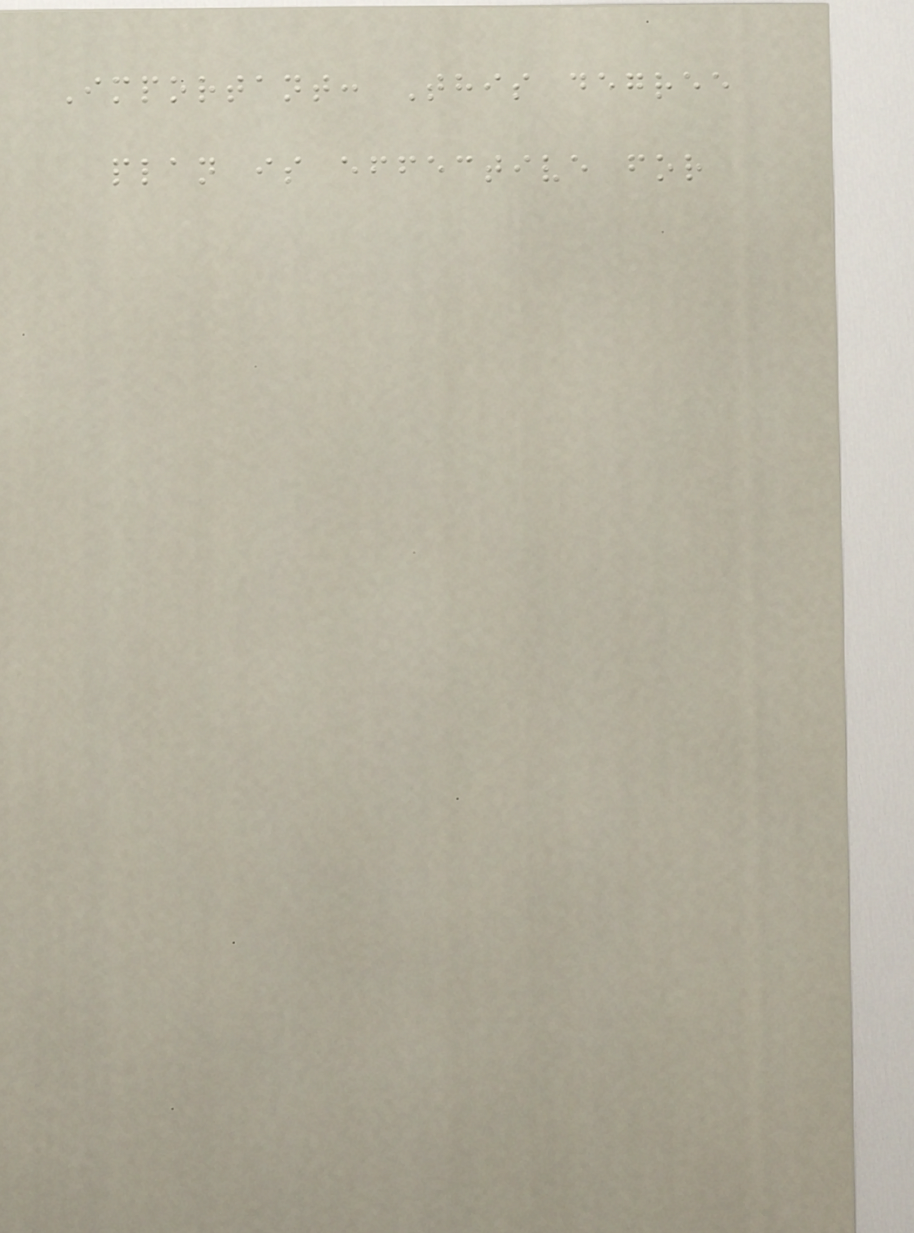Important: This degree
plan is effective for
